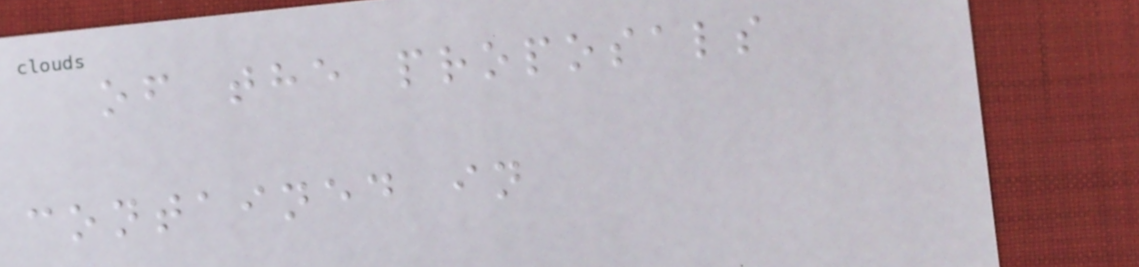of the proposals
contained in
